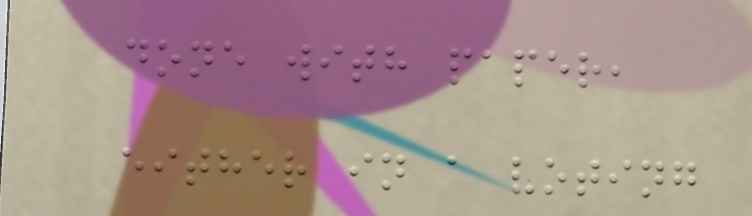done with paper,
either in a voting
